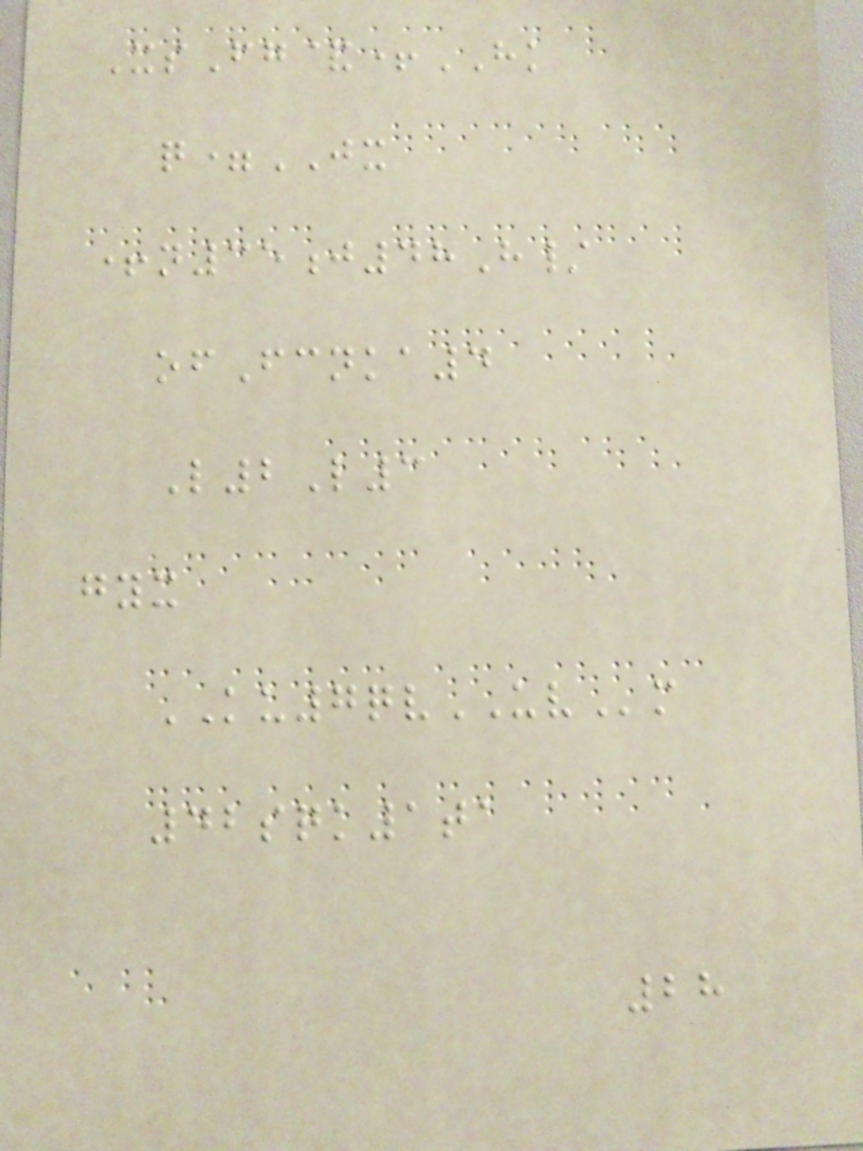XsFg&+HK
q=JX
+n35j48H/
ofFcnka4
L2L3
gyx
KU7qvUVm
42sqk1ta
28
